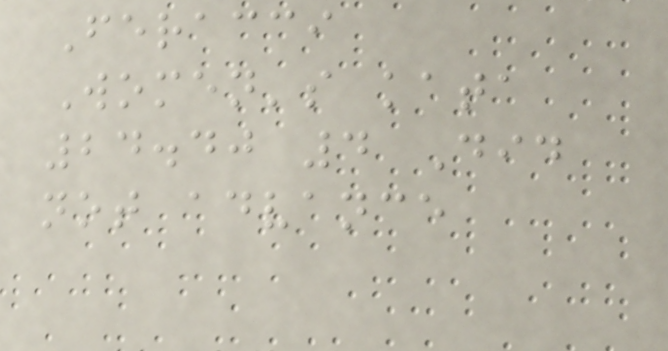Feracci
Women's kata
24.40 4 Did
not advance
